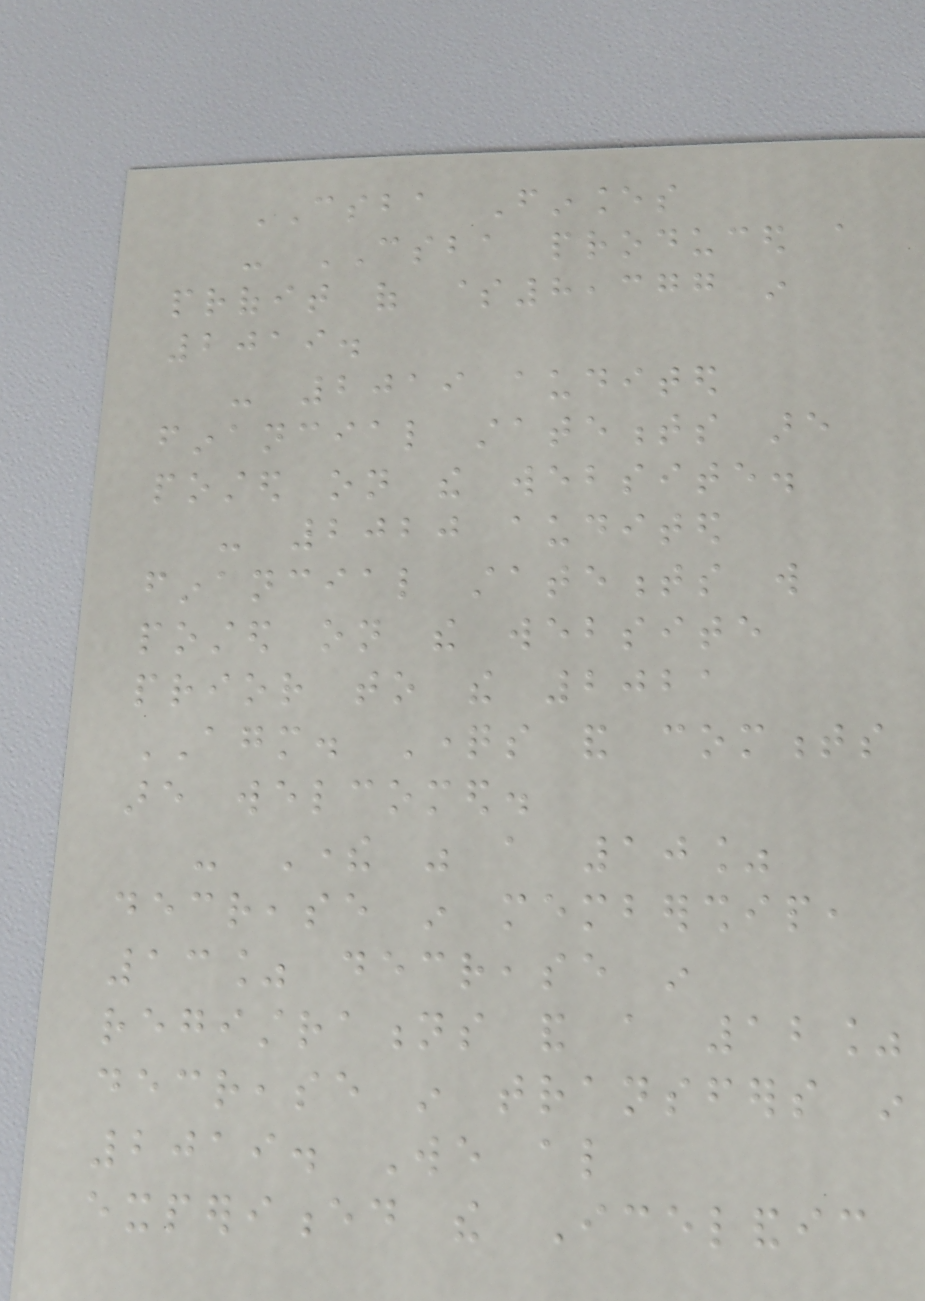CSBA Finances
- CSBA produced a
profit of $8,377 in
2019.
- 2019 audited
financial statements are
posted on the website.
- 2020 audited
financial statements will
posted on the website
prior to the 2021
AGM. Questions and comments
are welcomed.
- There was a 10%
decrease in membership,
13% decrease in
registrations and a 12%
decrease in transfers in
2019. We also
experienced the Icelandic
